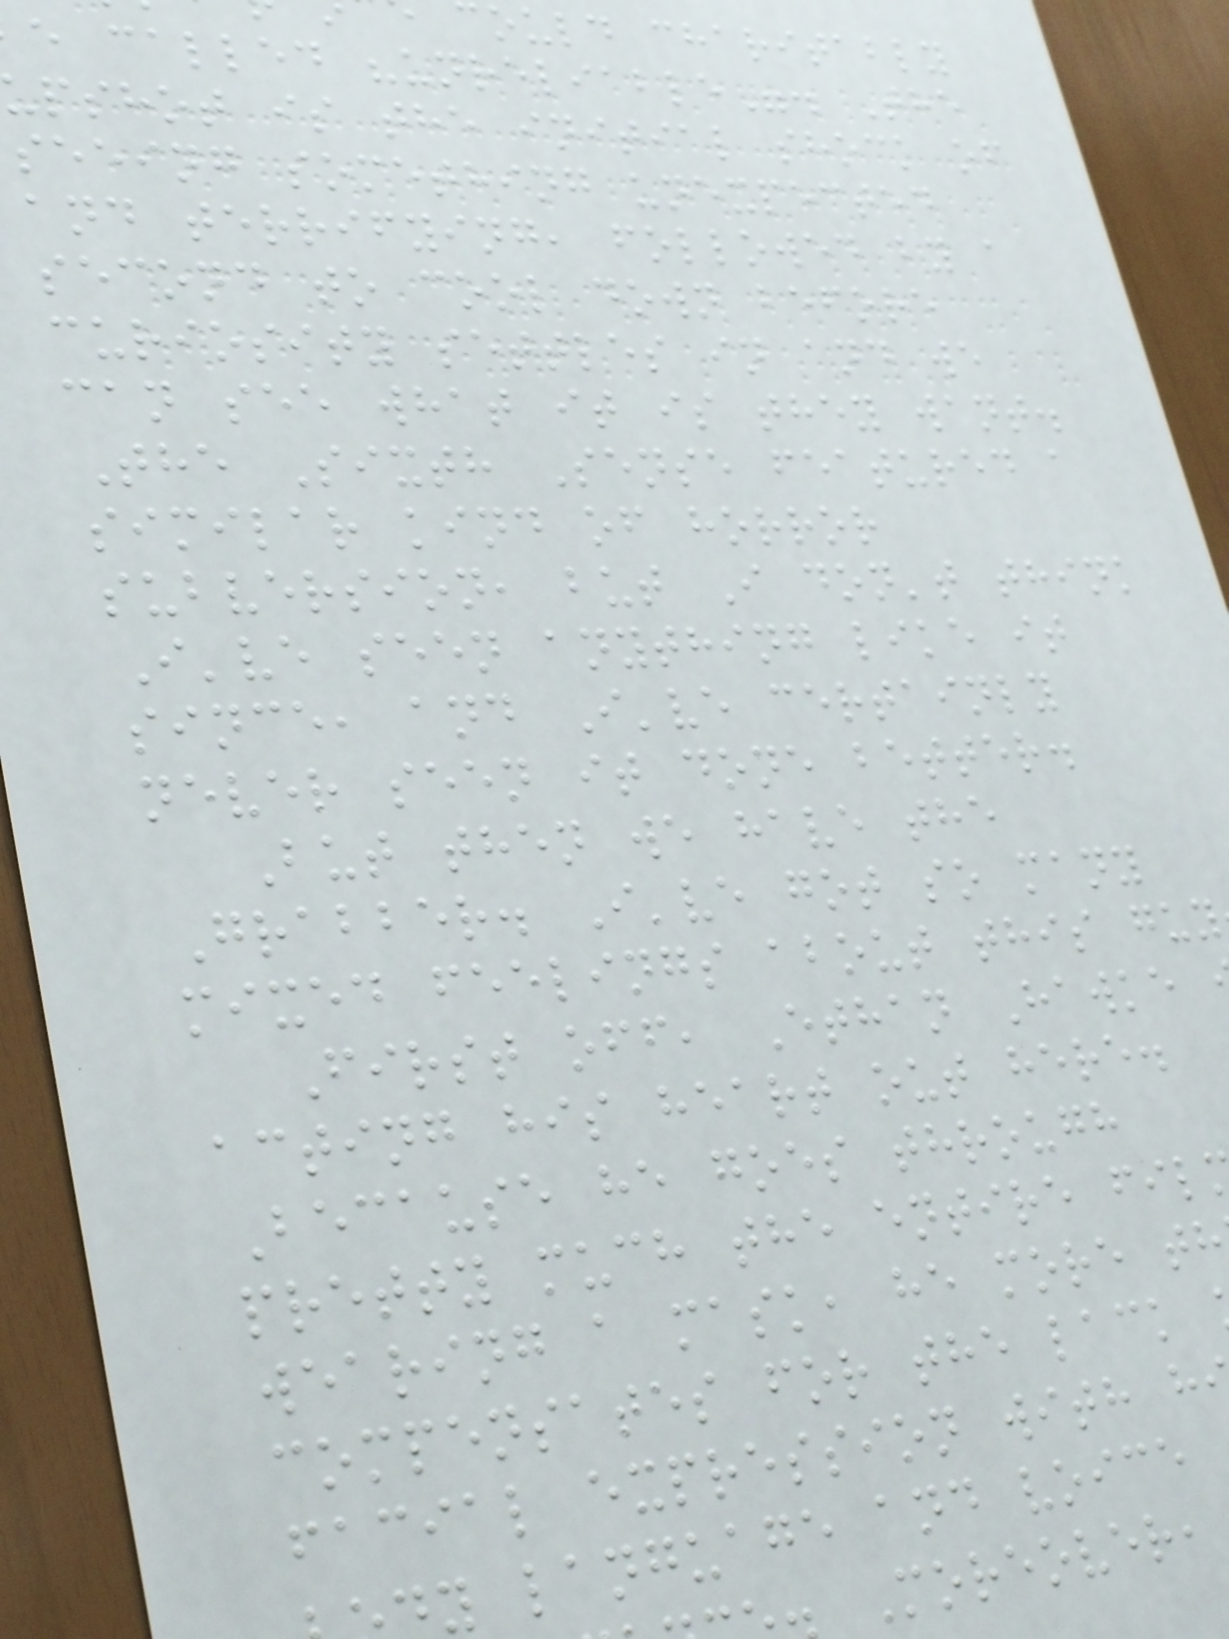could charitably
e called "unreliable". The
pshot is the initial shock of
seeing something unexpected
and terrifying, followed by a
second to cool down before
curiosity settles in and we
can see what it is they want.
The Sixth Sense featured a
similar kind of horror
subversion, but I don't think
I've seen anything like it
since, and I've certainly
never seen it done better.
But then we have the
Grabber. I've got so many
mixed feelings about this guy
First off, Ethan Hawke
acting his heart out here.
Because he goes through
pretty much the entire fil
wearing a mask, he more th
compensates for the lack
facial expression with h
y language and voice
Moreover,
